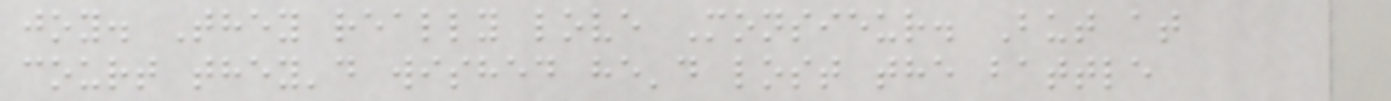joy. They really love Monsieur. But at
court they'd wished he'd lost the battle
